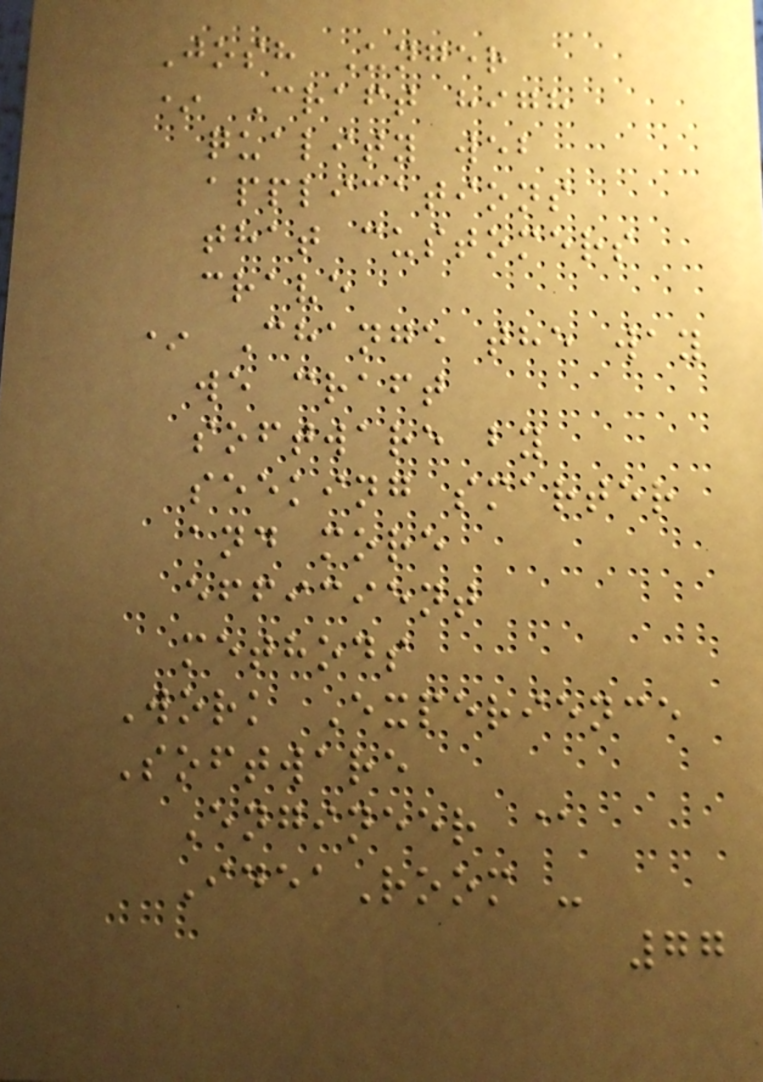Josh Unger
* Craft high
quality web
applications
that customers
crave
* Change the way
we craft
software by
seeking smarter
and more
efficient
methods
Work Experience
Software
Engineer @
IdeaRoom -
77
